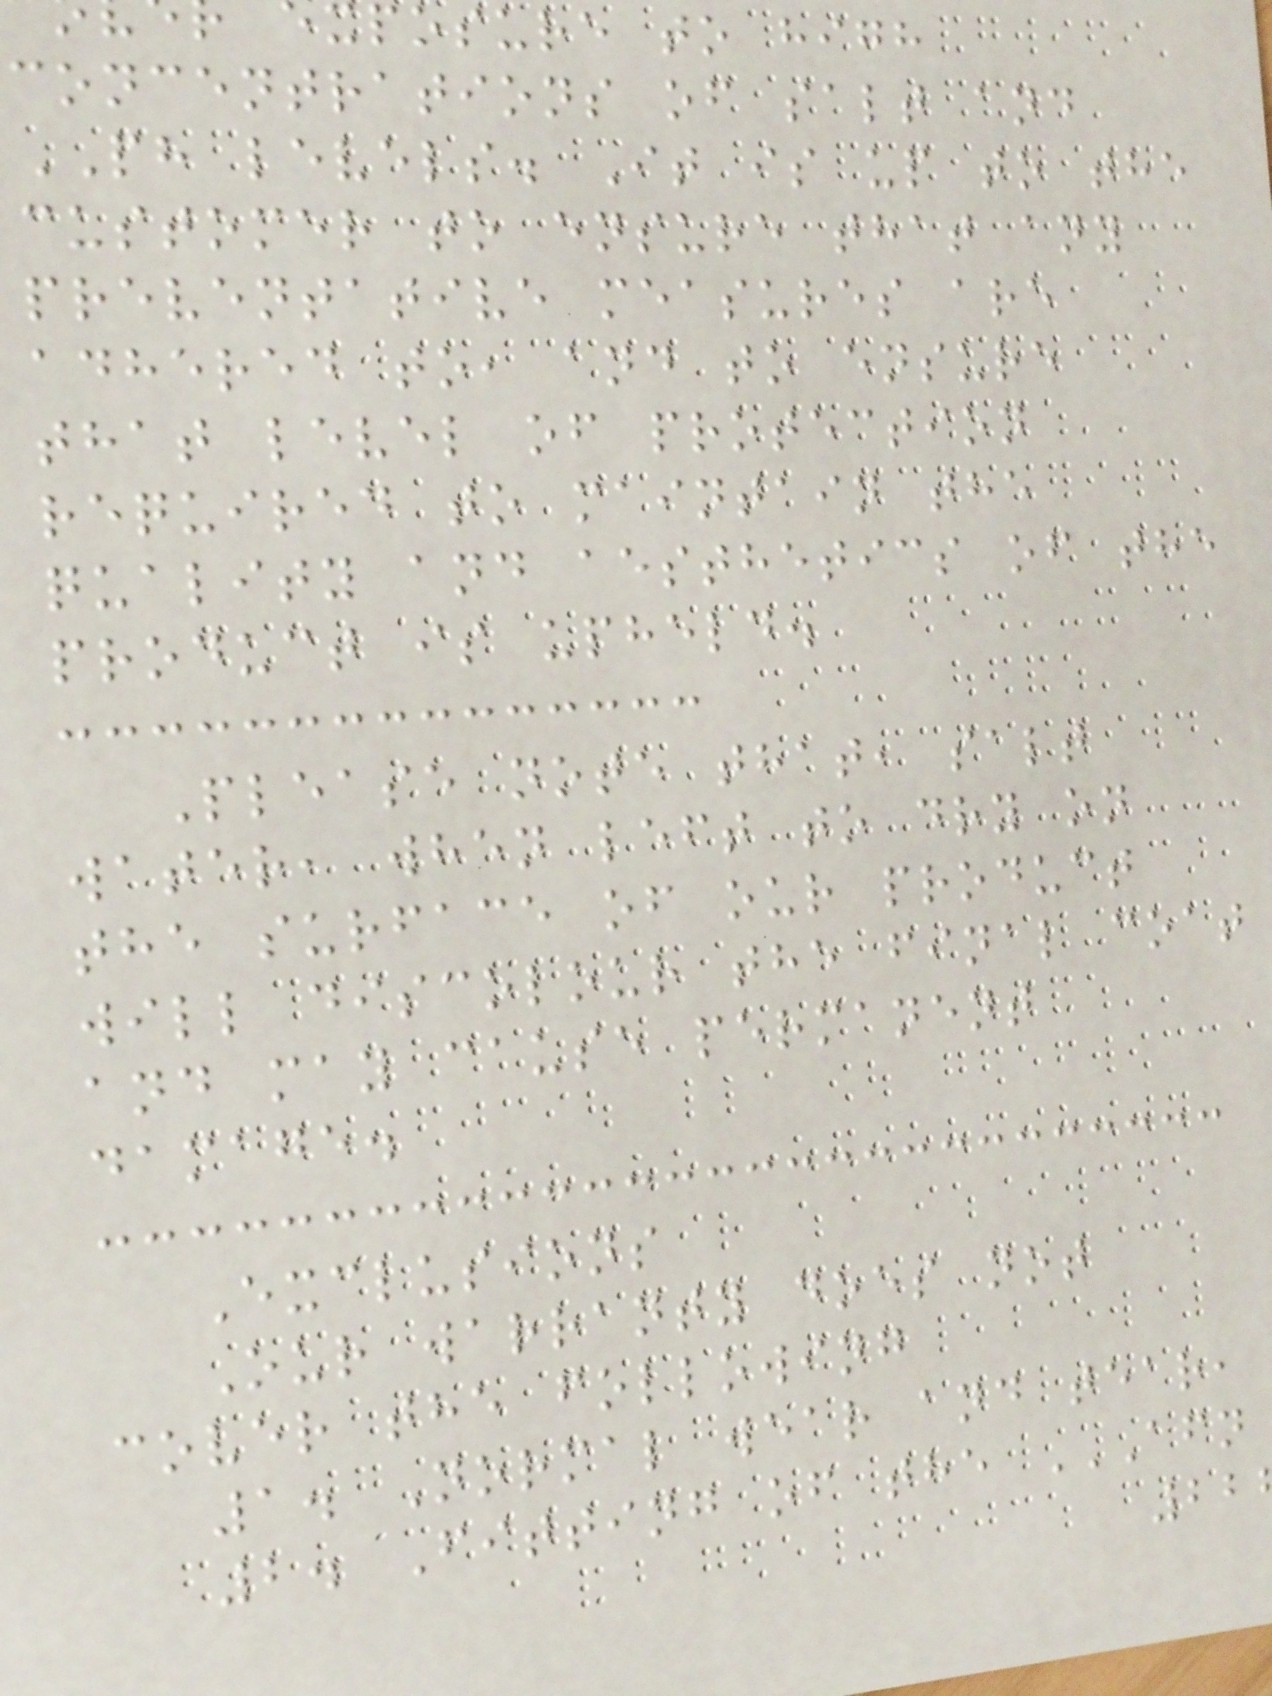posure to high
concentrations of salt and
PH levels. It is up to the
customer to ensure that any
preventative measures are
adhered to, and to ensure
that level of protection
required to maintain the
quality and aesthetics of the
product is upheld.
Please note that, salt
water, when left to dry on
the surface of our product
will discolour the final coat
and may cause permanent
damage.
Exclusions
Our warranty does not
cover the following
1. Normal wear and tear,
2. Fitting of the AFN
